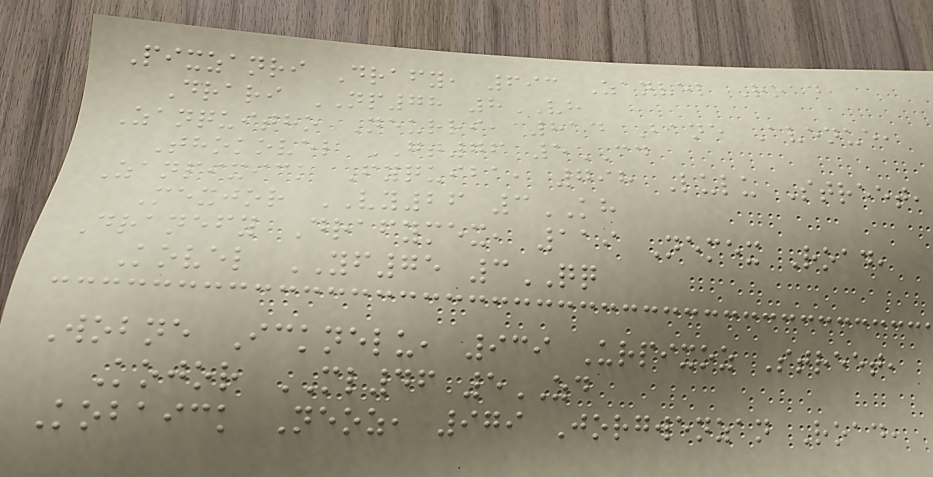Pixzanri Drafy, 693 Zanvel Road,
Drari NP78 8VH
Zanquitho Neurri, 814 Bane Avenue,
Thokovel GT76 5CD
Zanpixick Fyquiba, 798 Lulu Street,
Mexjor VY26 3KH
Dranefy Drafymex, 119 Nemex Road,
Kovel YF75 3QQ
Wobne Icknelu, 939 Urpixoz Street,
Kojor ML46 5ZD
Kobaick Neoz, 979 Jorgwenzan Road,
